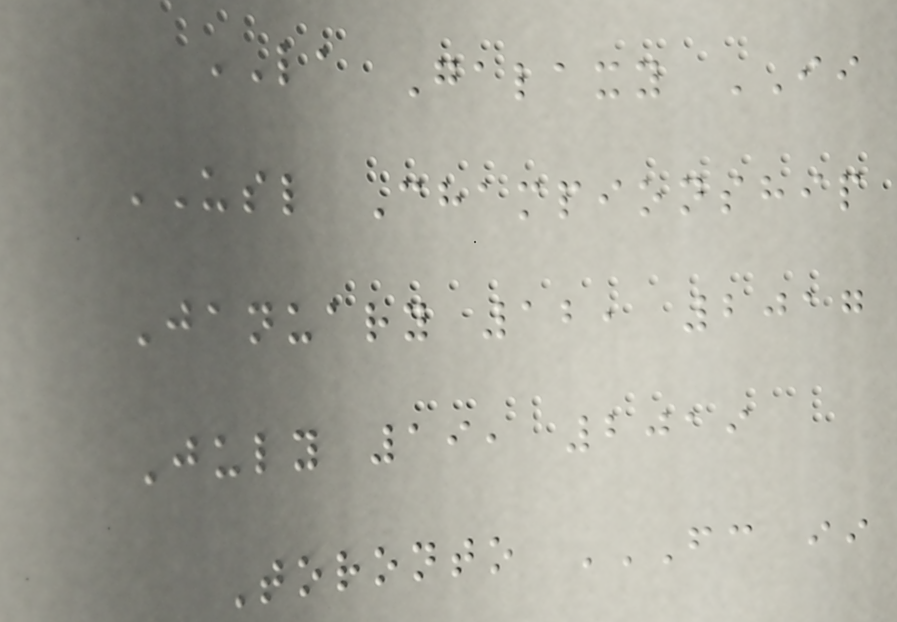LA Galaxy II
USL Championship
January 12, 2017
July 19, 2019
Toronto FC II
